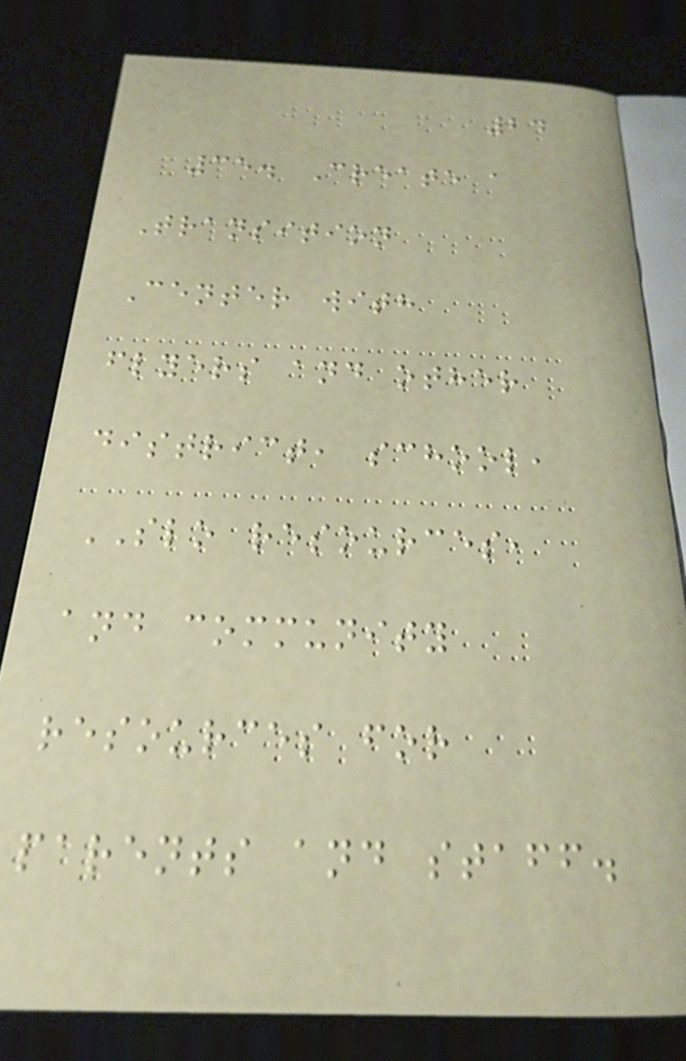24
35. Create a
Transition
Center with
flyers and other
district, school,
SLO resources,
and community
resources for
parents and staff.
